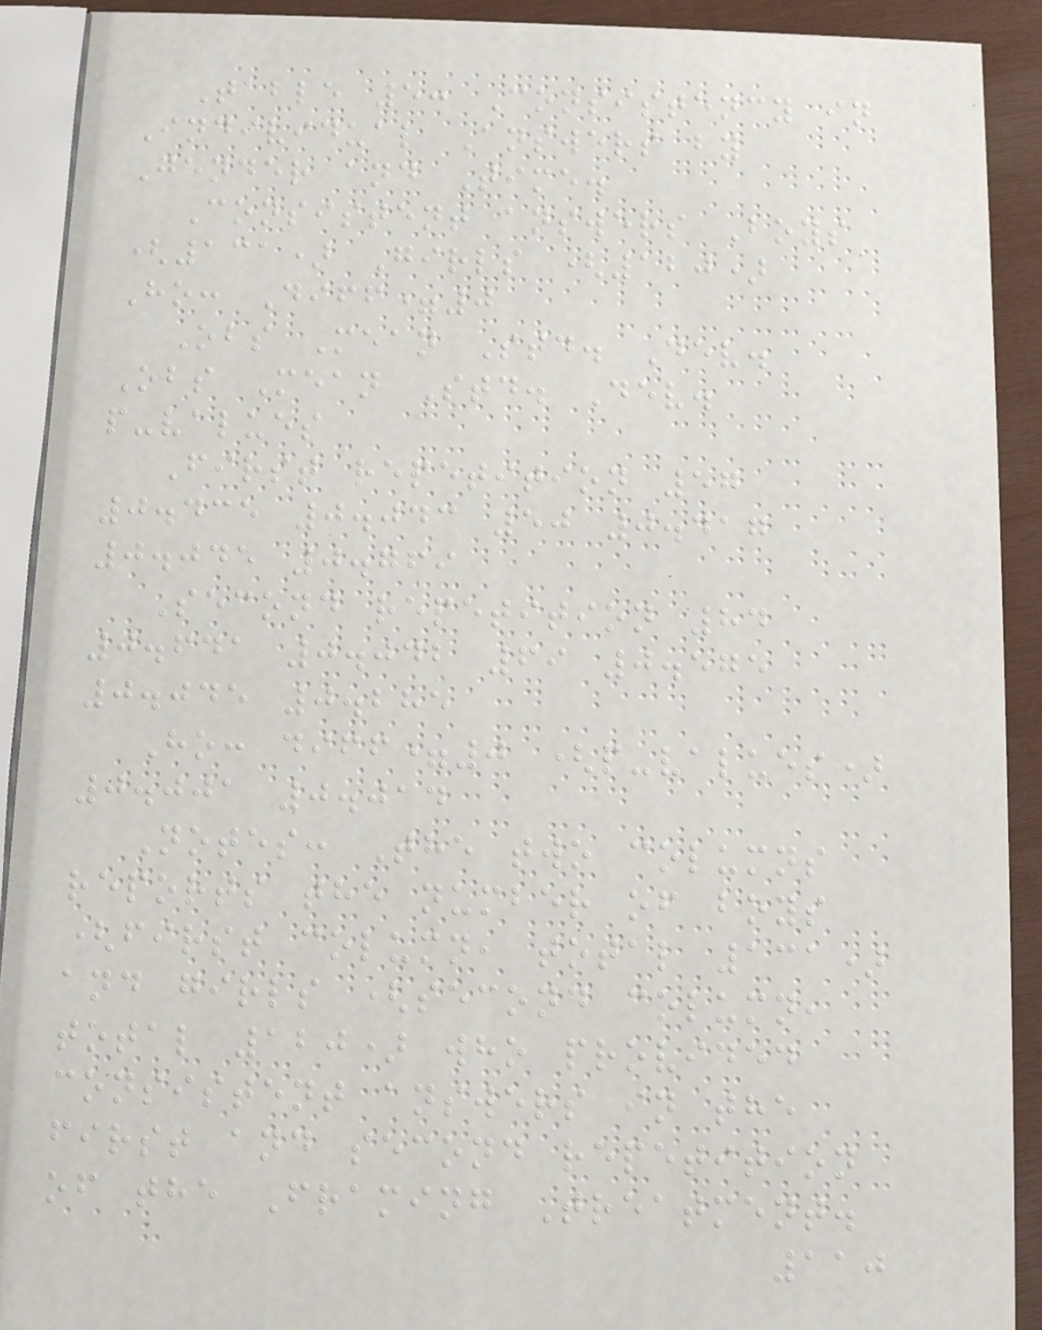Table 5: Consistency in
Individual Answers by
Gender and Time.
Consistent answers Boys
(131) Girls (120)
Ho: Diff=0
Obs Mean Std. Dev.
Obs Mean Std. Dev.
p-values
First repetition 57
0.435 0.043 50 0.417
0.045 0.769
Second repetition 84
0.641 0.042 69 0.575
0.045 0.285
Ho: diff=0 (p-values)
0.001 0.014
Notes: The two columns
reports the number of boys
(first column, total 131)
and girls (second column,
total 120) who provided
consistent answers in the
first and second repetition
of the Framing Treatment.
110
